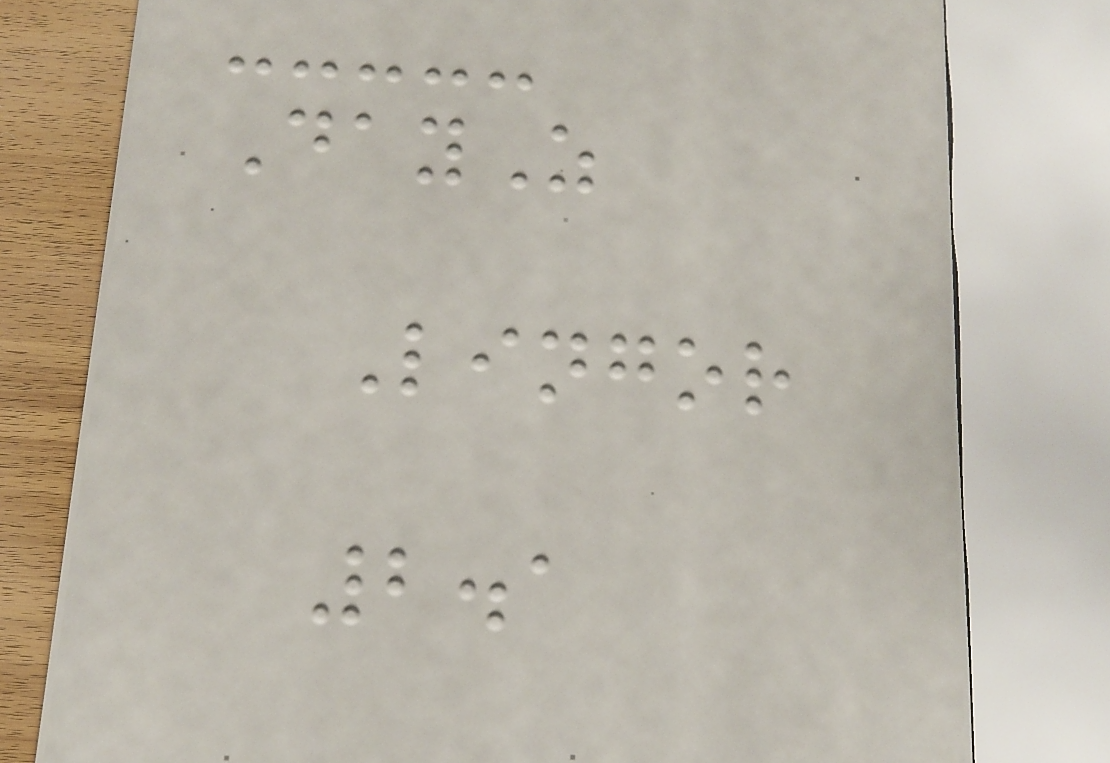DayZ
Lingor
2.1
